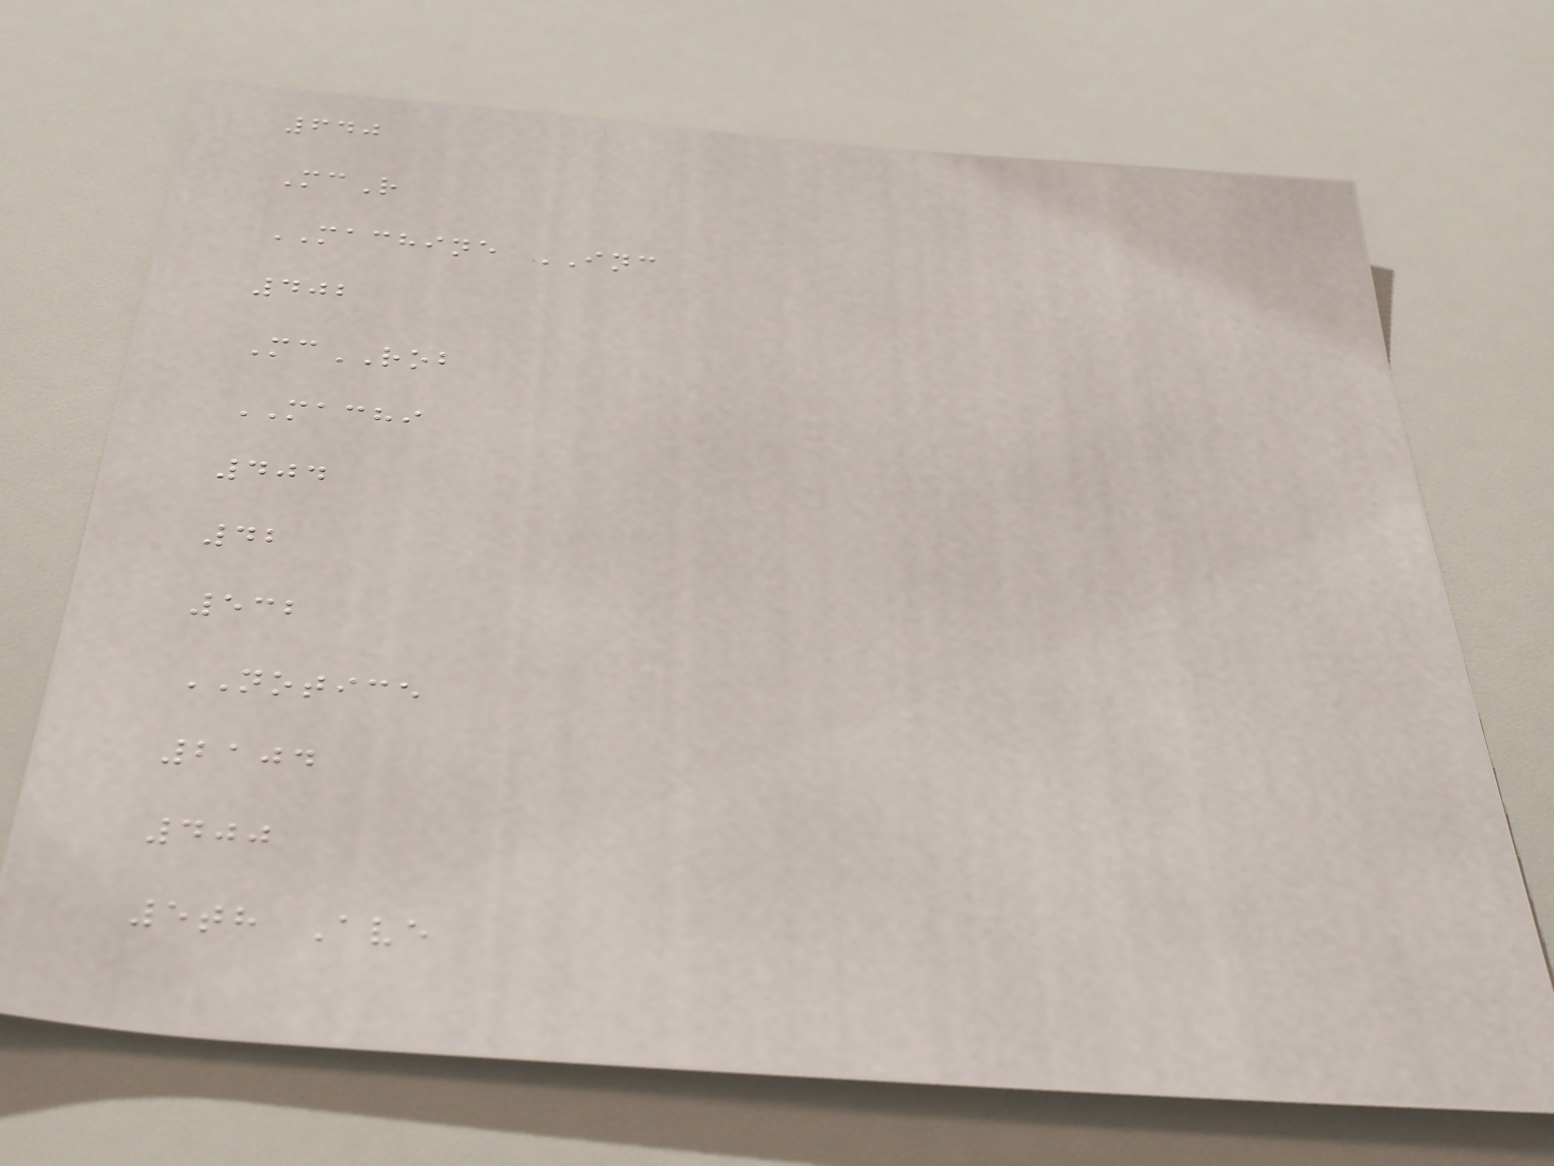640
McR
MACHINE INC
402
McROB
MACHI
404
42
532
NOTICE
2104
400
5th Ave
